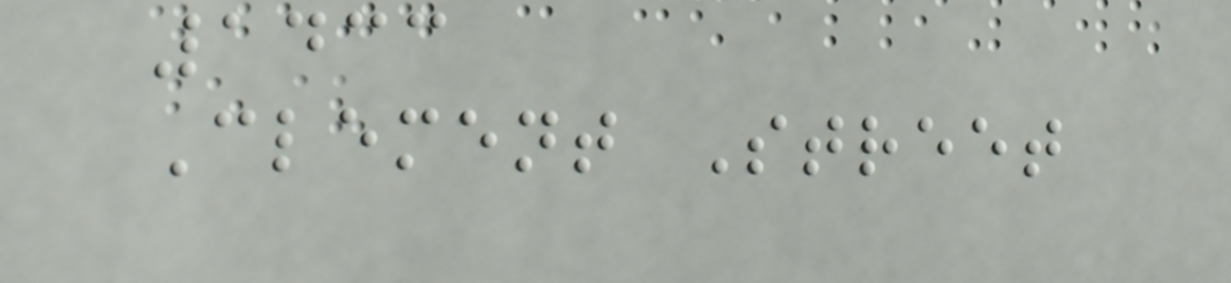1433
Clement Street
